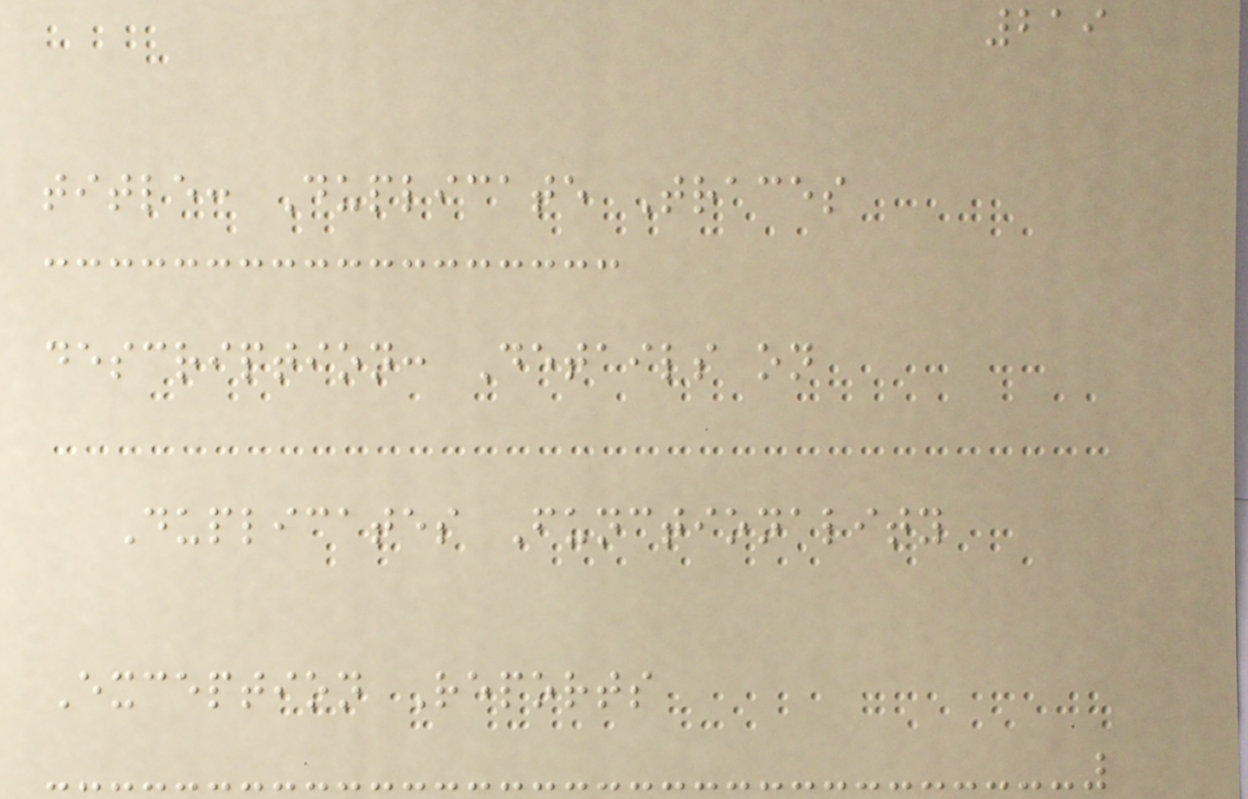219
title: Duplicate Traces
description: Details on
Duplicates Functionality
Exception Reports
